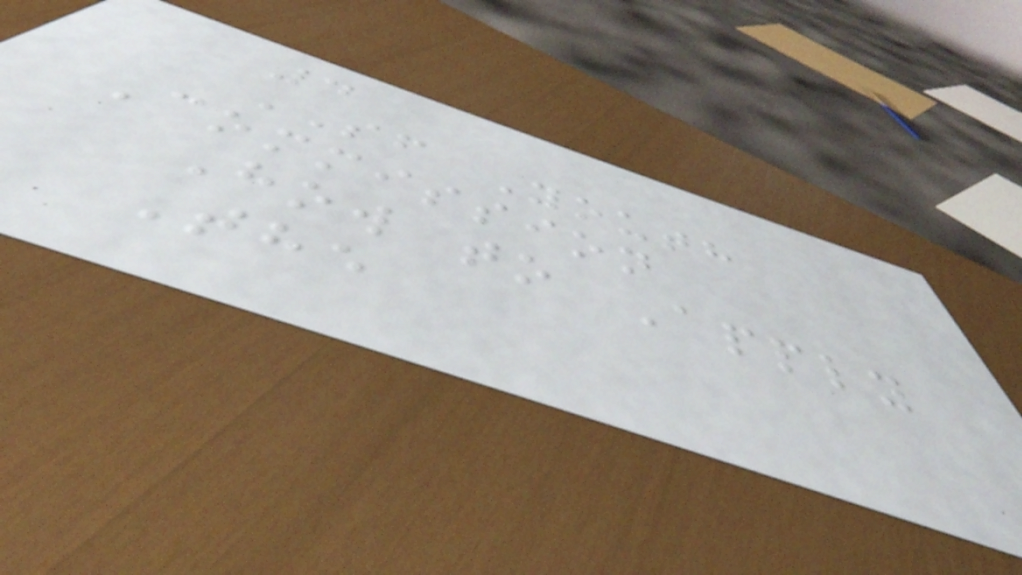4
SF Youth
Commission
How to Apply
The
